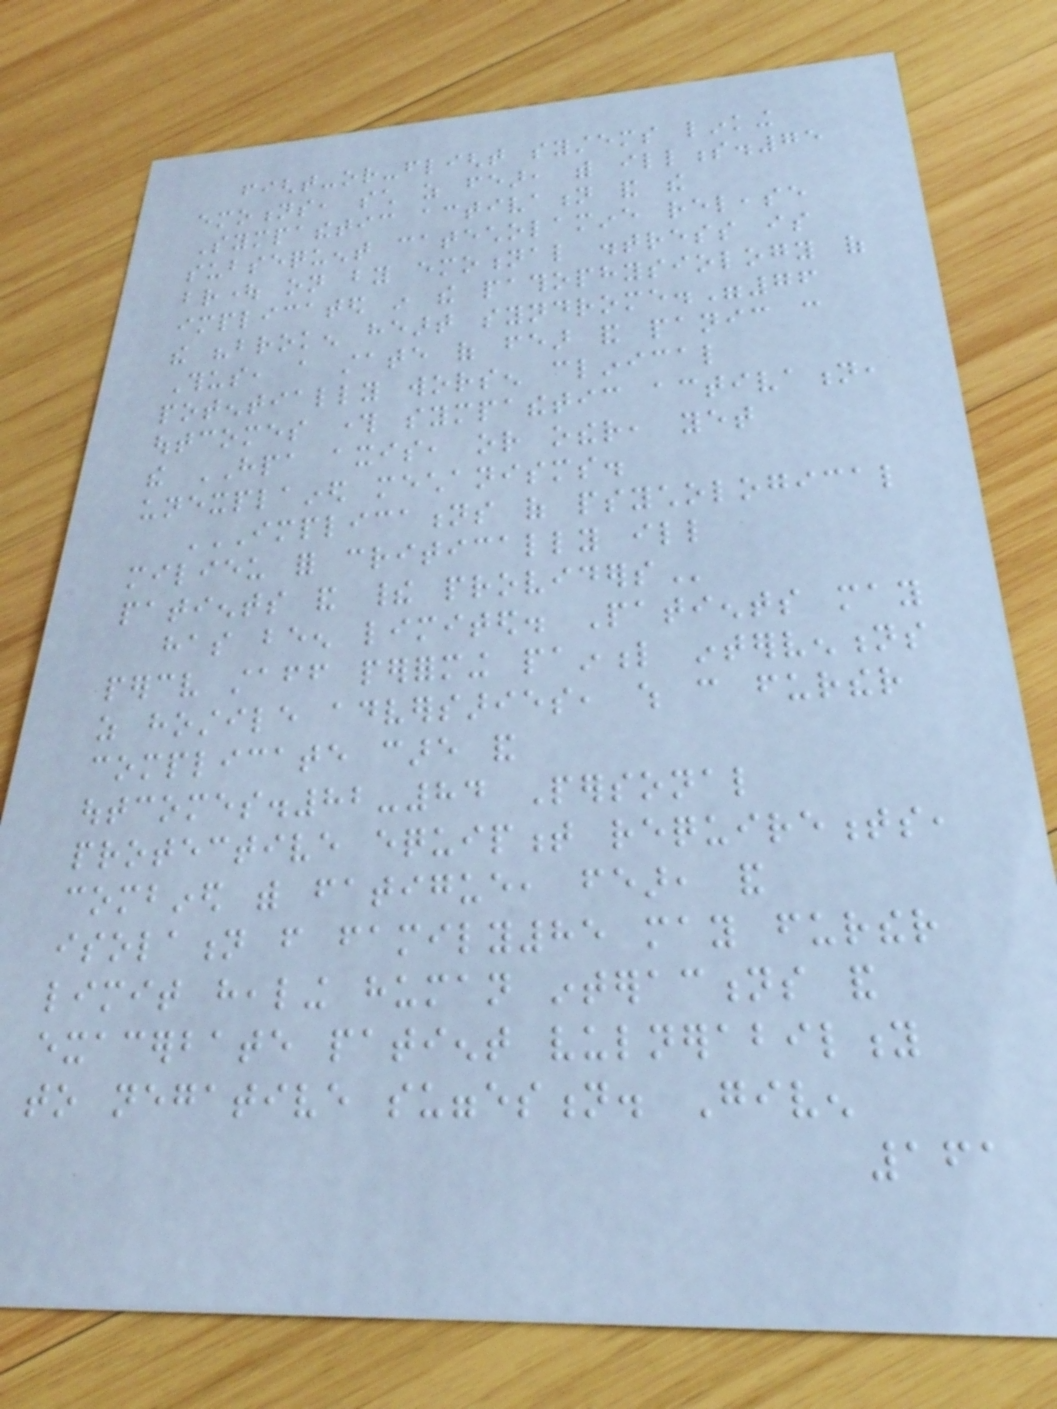fight-or-flight systems linking
emotions, such as fear, with illness.75
Sympathetic activation and the
subsequent catecholamine release
brought on by emotional distress is
implicated in the pathophysiology of
the "broken heart syndrome."76
Thus, a state of fear and panic can
potentially worsen clinical
outcomes through sympathetic activation,
the HPA axis, or other, yet
unexplained mechanisms.
IMPLICATIONS OF PSYCHOLOGICAL
MILIEU FOR CRITICALLY ILL
PATIENTS AND THEIR PROVIDERS
has been limited. Patients may
perceive staff performing painful interventions
as hostile adversaries, which can further
complicate care and
outcomes.82-84 Personal
protective equipment requirements,
combined with fatigue, fear, and
isolation from family85 may further
limit healing human interactions and
exacerbate patient vulnerability
to negative suggestion. Given
161
